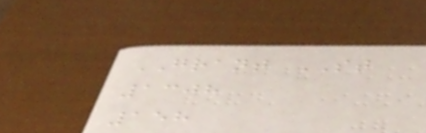GRANT ST
1308
158
